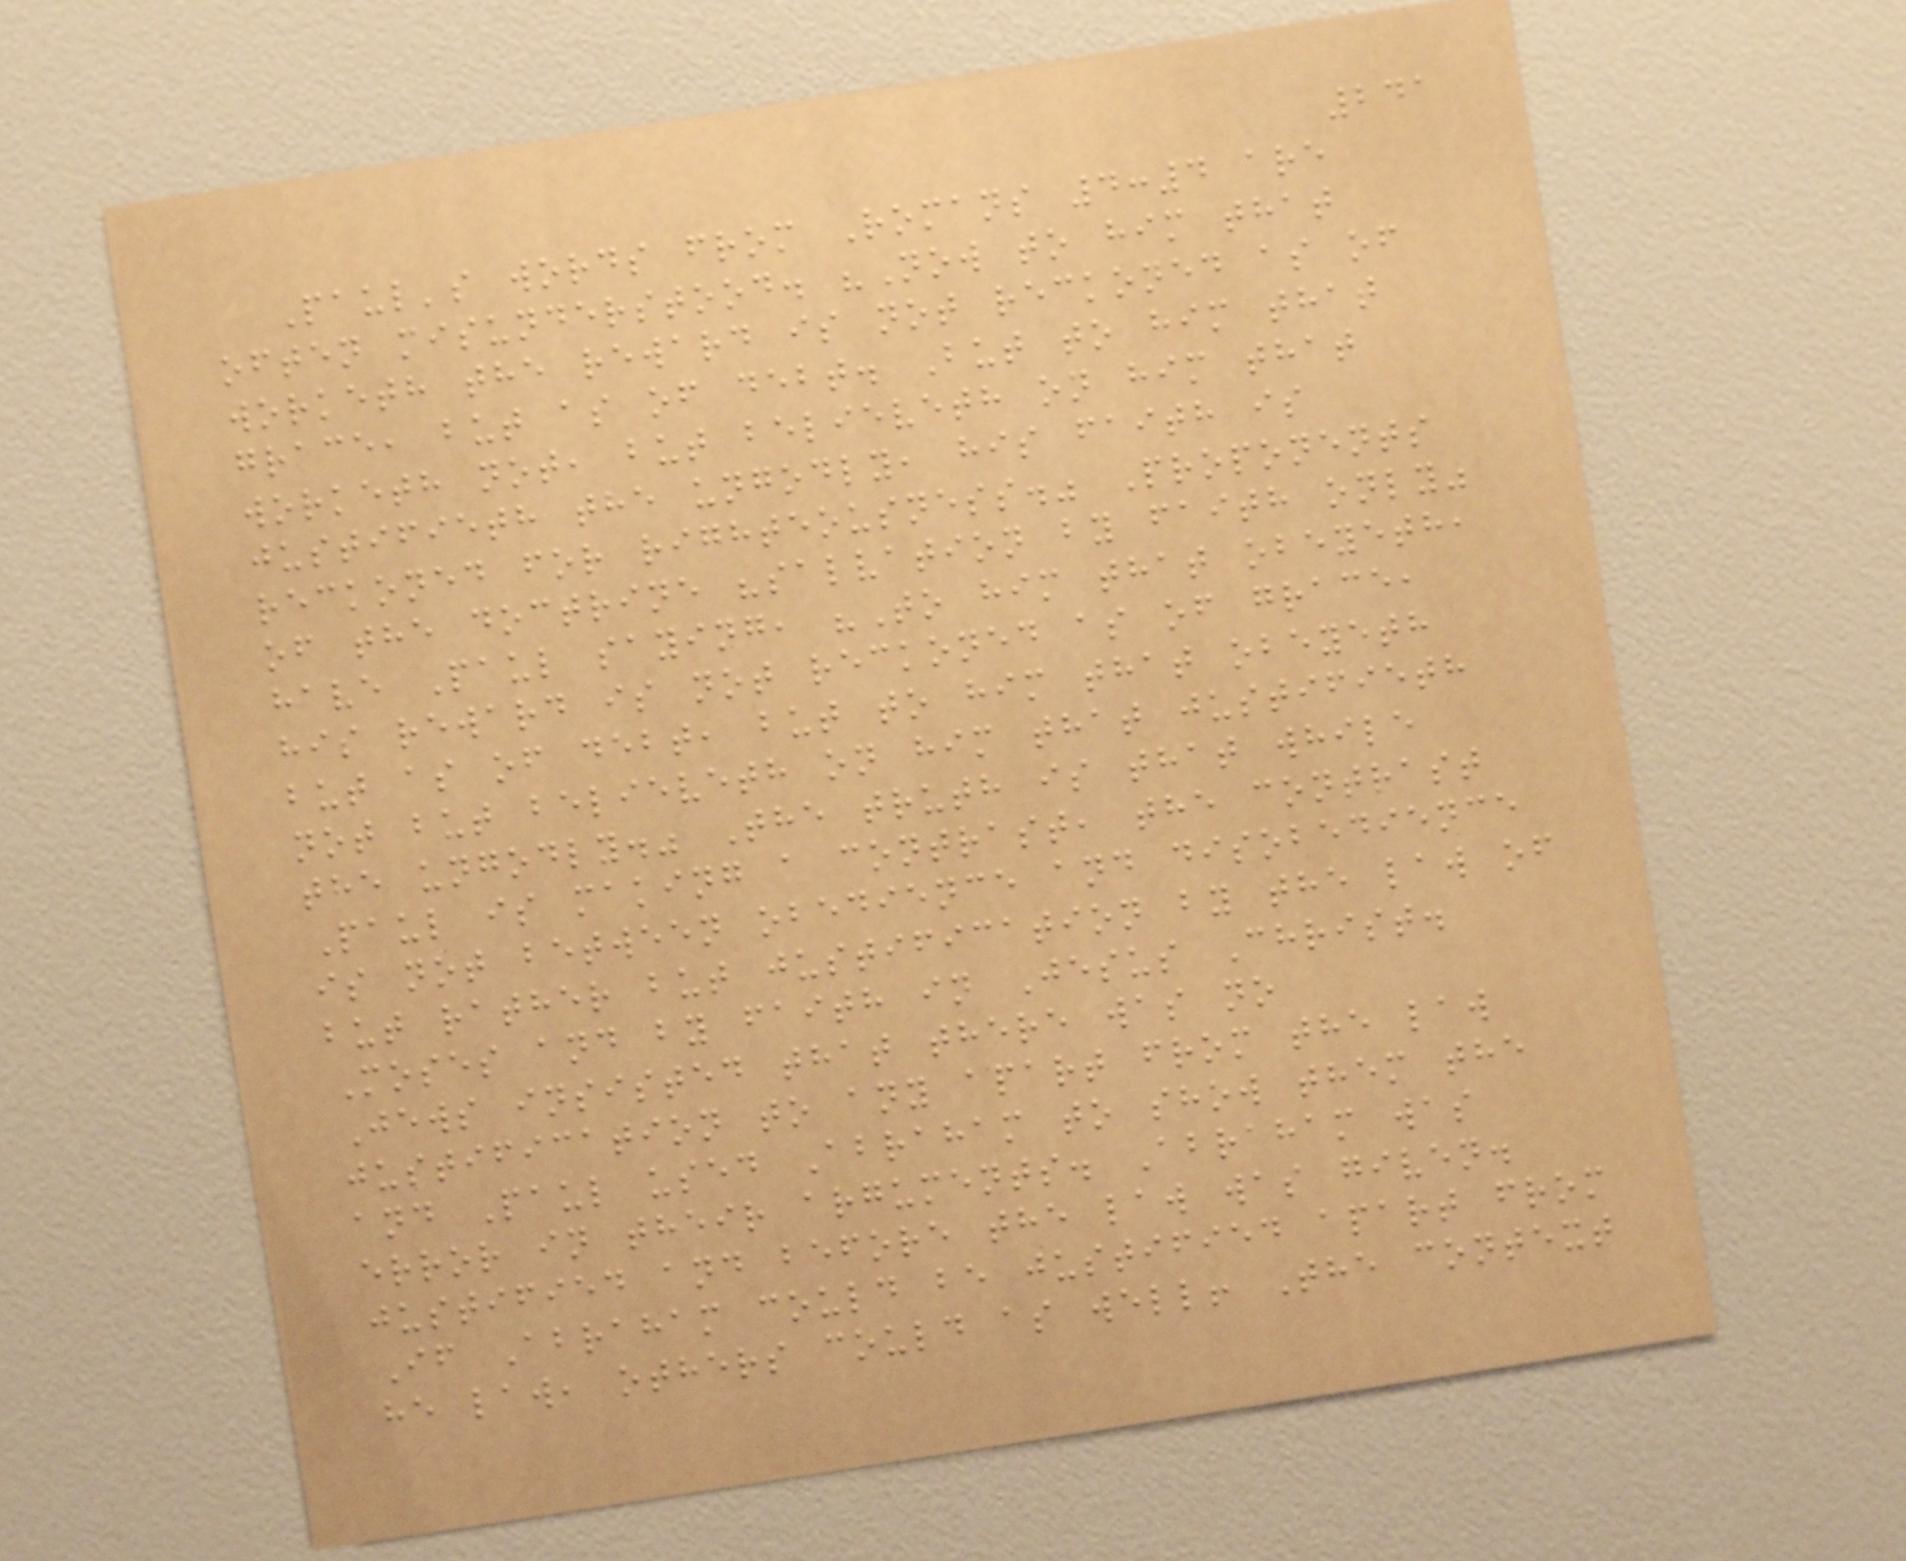241
Paul's words from Romans 4:4 are
often misunderstood. "Now to him that
worketh the reward is not reckoned as of
grace, but as of debt. But to him that
worketh not, but believeth on him that
justifieth the ungodly, his faith is
reckoned for righteousness." Proponents
of the doctrine "salvation by faith only"
have Paul saying, "To him that obeyeth,
his reward is not reckoned as of grace,
but as of debt, but to him that obeyeth
not but believeth on him that justifieth
the ungodly." The truth is that while
Paul is making a contrast, the contrast
is not between obedience and disobedience
but rather but justification by the law of
Moses and by faith in Jesus Christ.
Jews insisted that there was no
justification to any apart from the law
and Paul used Abraham to show them the
error in their arguments. Abraham was
justified and before the law was given.
If Abraham could be justified apart from
he law, others could as well! The context
